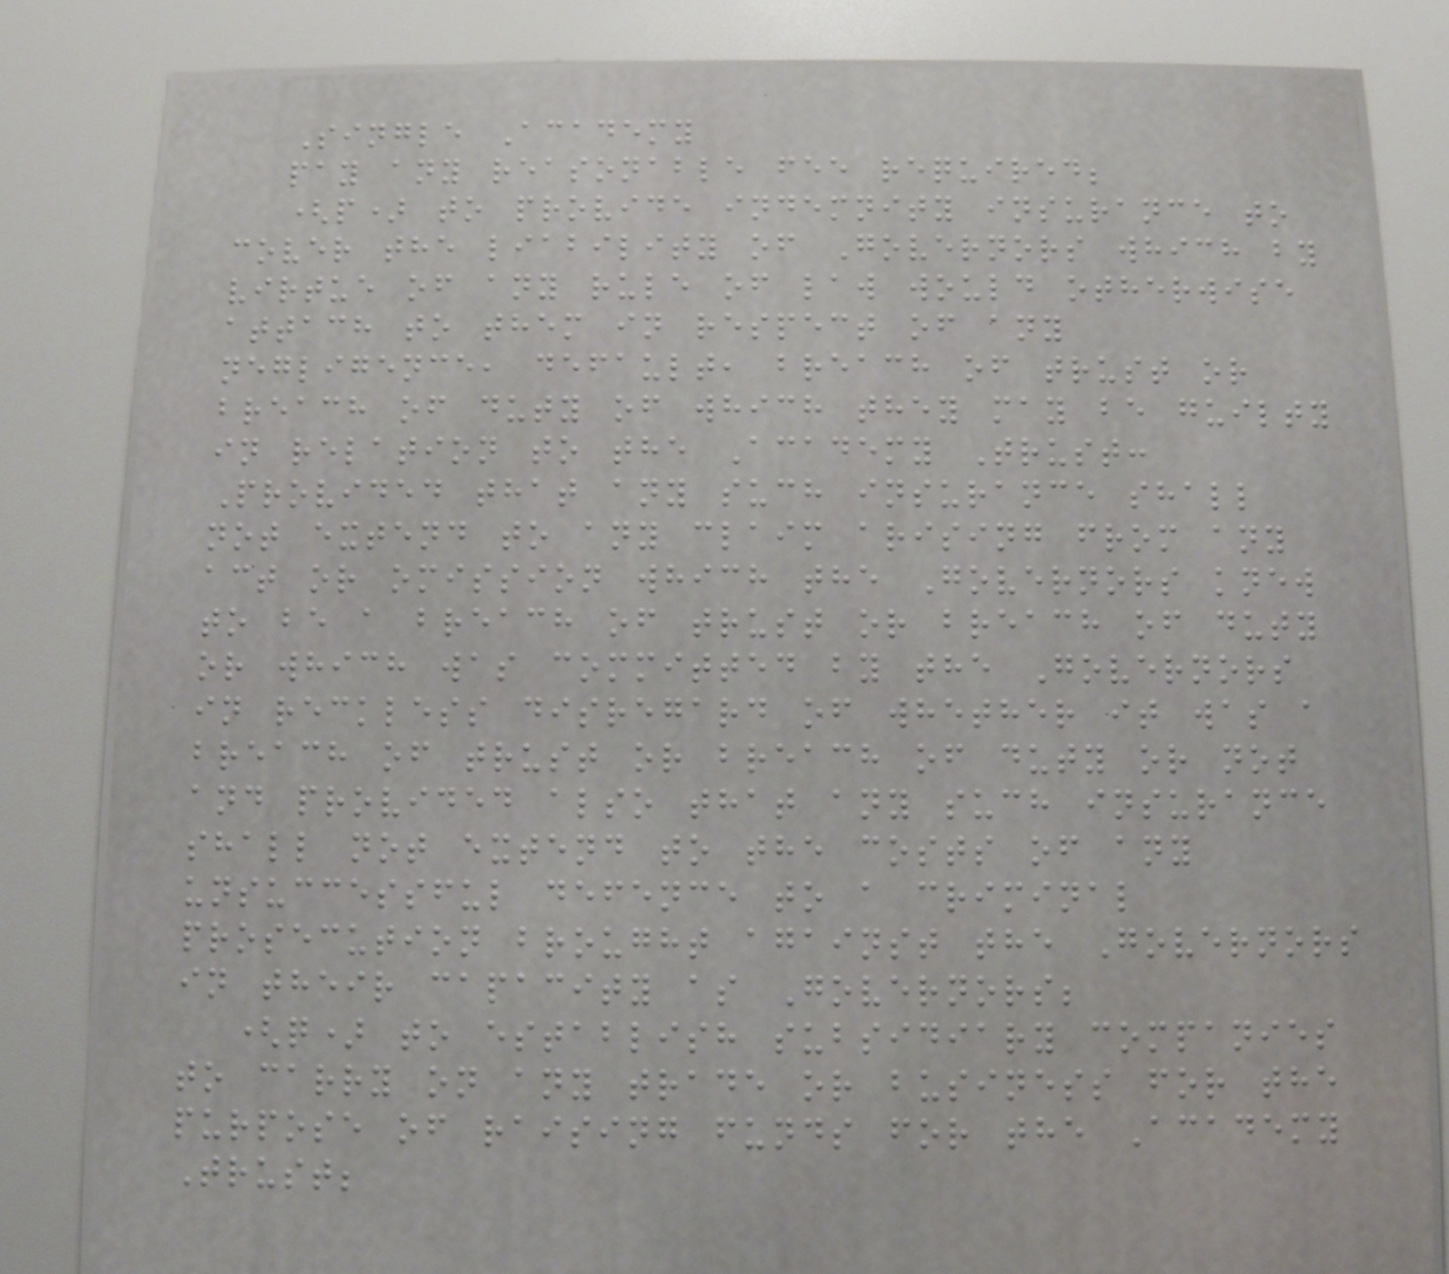Single Academy
pay any reasonable fee required;
(p) to provide indemnity insurance to
cover the liability of Governors which by
virtue of any rule of law would otherwise
attach to them in respect of any
negligence, default, breach of trust or
breach of duty of which they may be guilty
in relation to the Academy Trust:
Provided that any such insurance shall
not extend to any claim arising from any
act or omission which the Governors knew
to be a breach of trust or breach of duty
or which was committed by the Governors
in reckless disregard of whether it was a
breach of trust or breach of duty or not
and provided also that any such insurance
shall not extend to the costs of any
unsuccessful defence to a criminal
prosecution brought against the Governors
in their capacity as Governors;
(q) to establish subsidiary companies
to carry on any trade or business for the
purpose of raising funds for the Academy
Trust;
